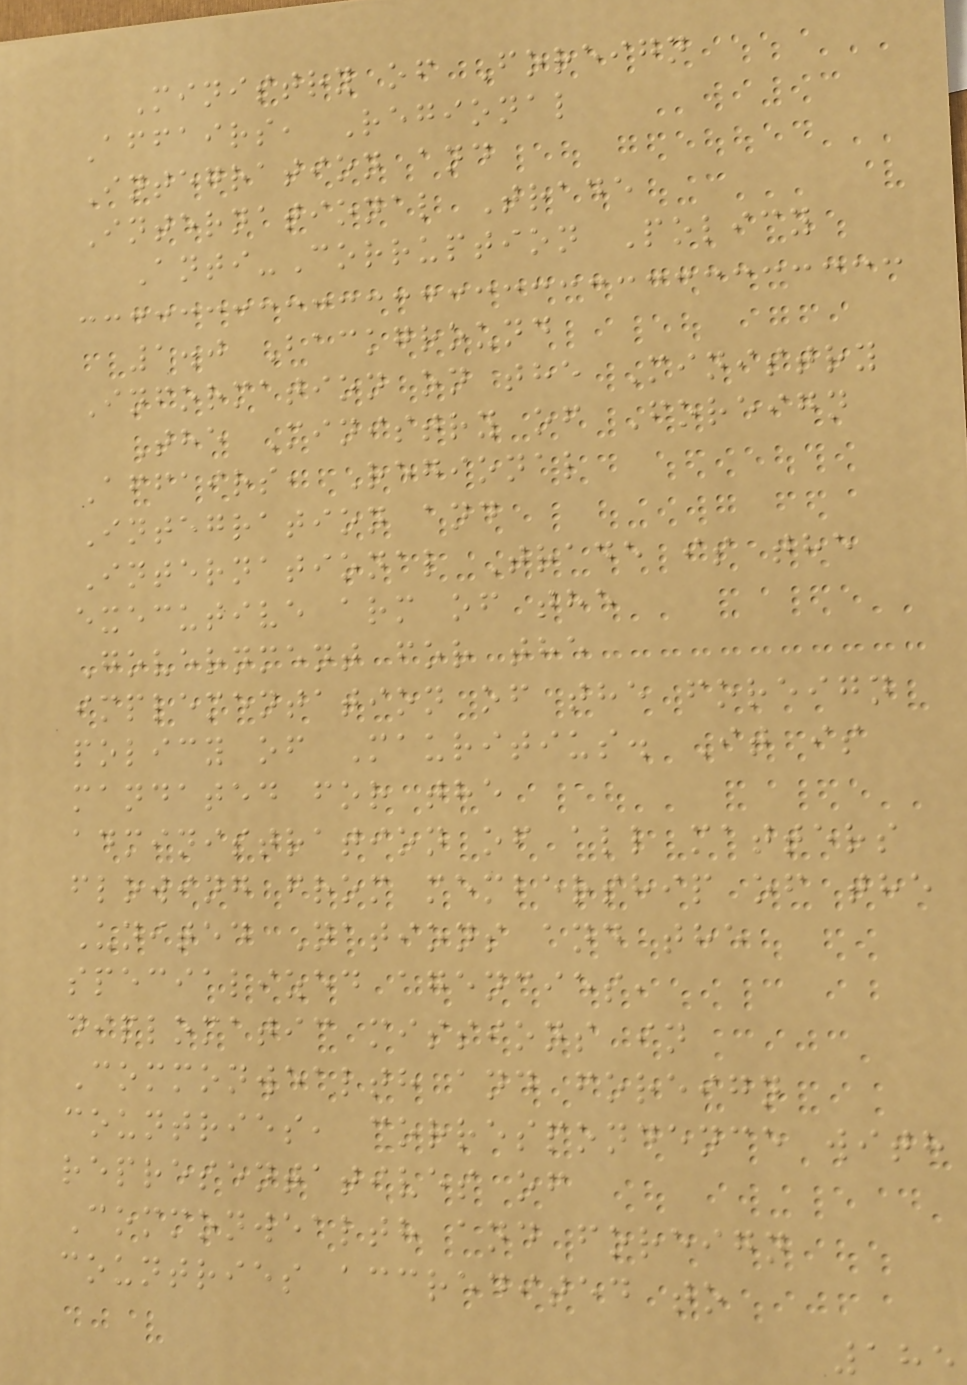Ministry of Foreign
Affairs, Regional
Integration and
International Trade
Anti-Corruption Policy
1.0 Background
Information on the Ministry
The Ministry of Foreign
Affairs, Regional
Integration and
International Trade is the
executive arm of the
Government for the
implementation of the foreign
policy of Mauritius. It is
mandated for the
administration of all matters
flowing from membership of the
United Nations and the
specialized agencies,
diplomatic missions in
Commonwealth and foreign
countries, correspondence with
representatives of
Commonwealth and foreign
countries accredited to
185
